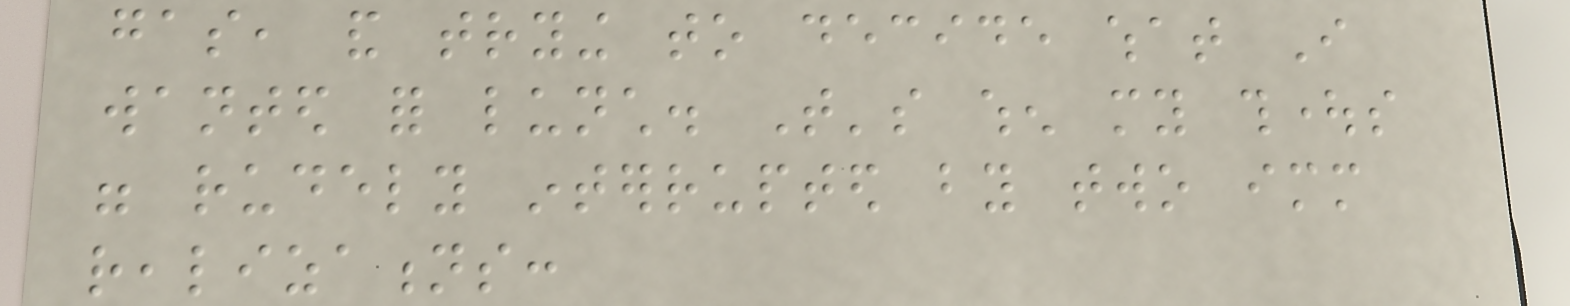gas, and trying to decide what I
wanted for lunch. That's when my thoughts
were rudely interrupted by two immediate
realizations:
